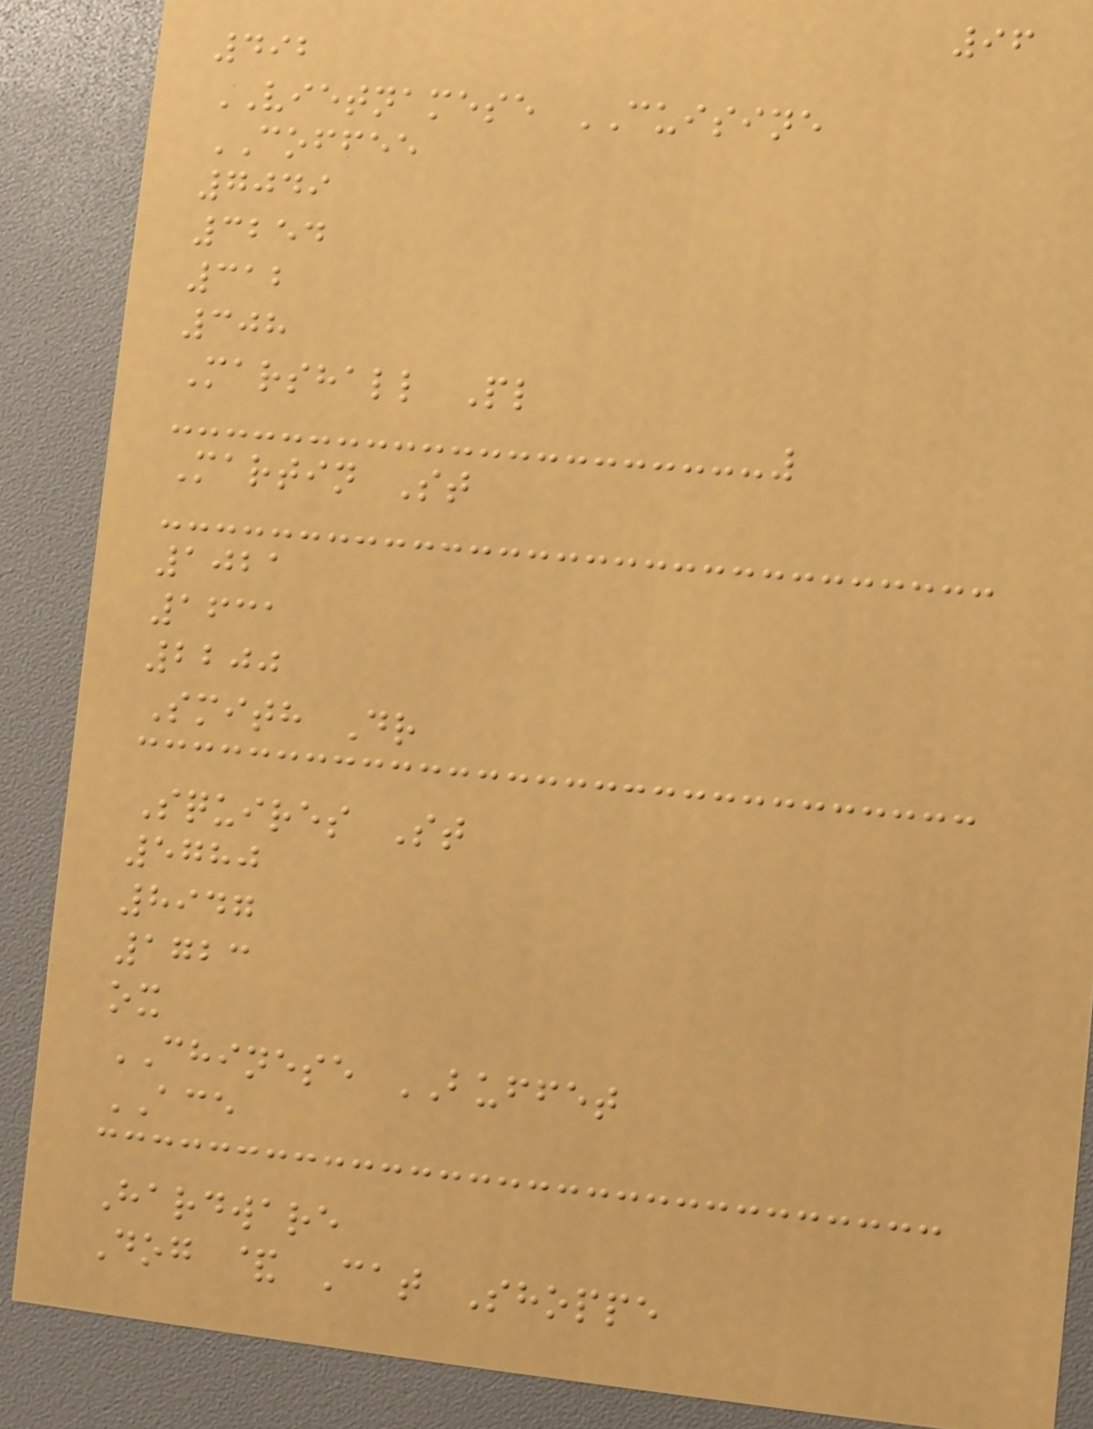96
492
VIETNAMESE CUISINE
COFFEE
7049
3254
312
308
Marshall Pl
Martin St
1021
1631
2200
Smith Dr
Squires St
5780
8947
1723
ox
CHINESE BUFFET
ACE
Hardware
Dog & Cat Shoppe
